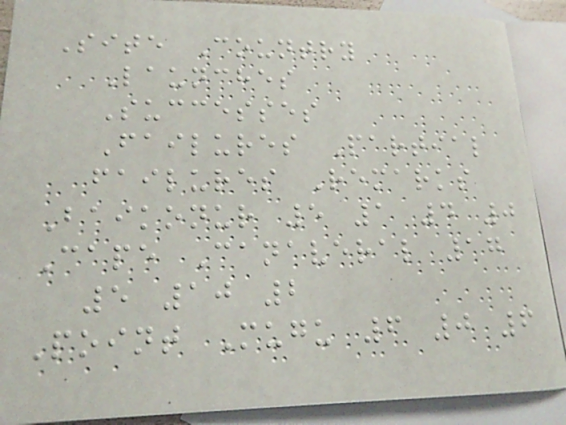Site Country
Launches
Successes
Failures Partial
failures Remarks
Baikonur 5 1 4 0
Cape Canaveral 17
5 10 2
Point Mugu 6 0 6
